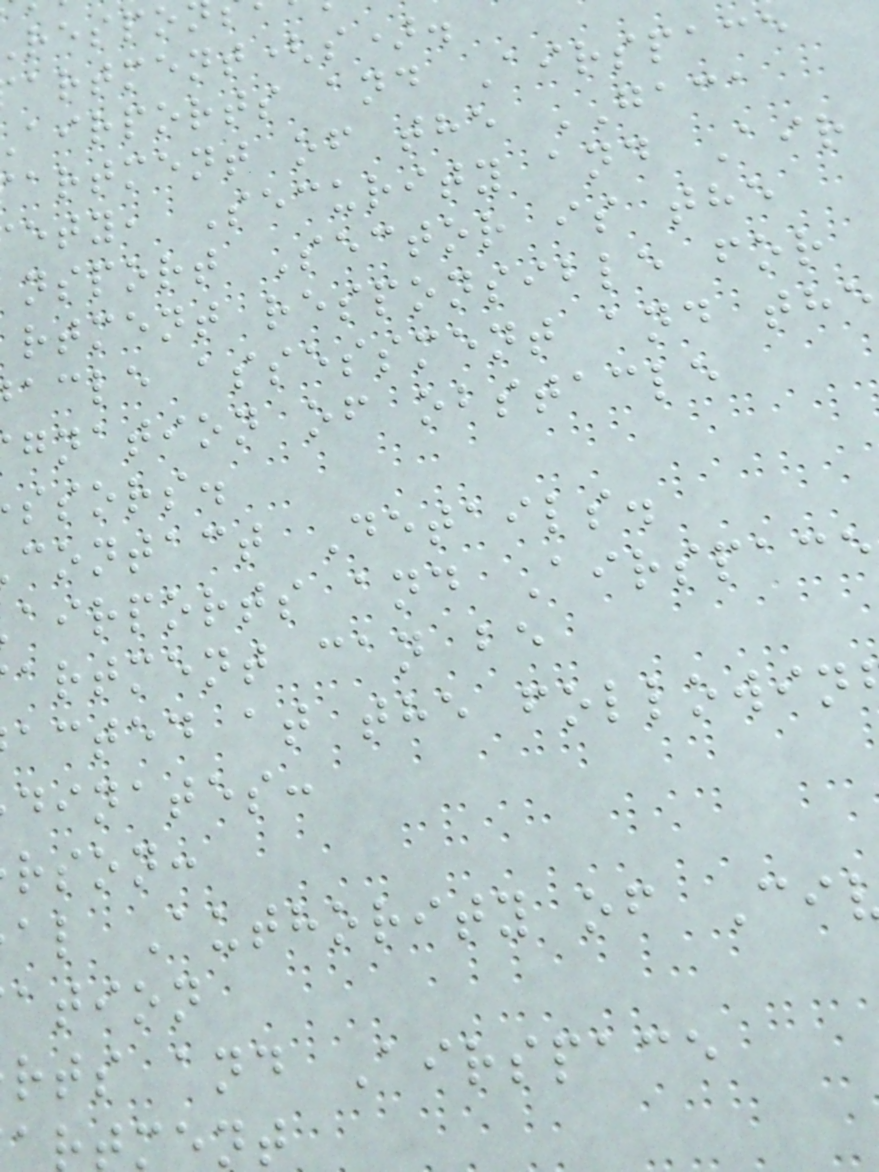artment(s).
airports and Airspace
artment of the GACA
ety, Security and Air
nsport Sector is the
rtment responsible for
acle assessment and the
gnation of obstacle
ssors.
contact Details.
airports and Airspace
artment can be
acted at the followin
dinates:
rson:
al Authority of Ci
ation
rts and Airspace
rtment
